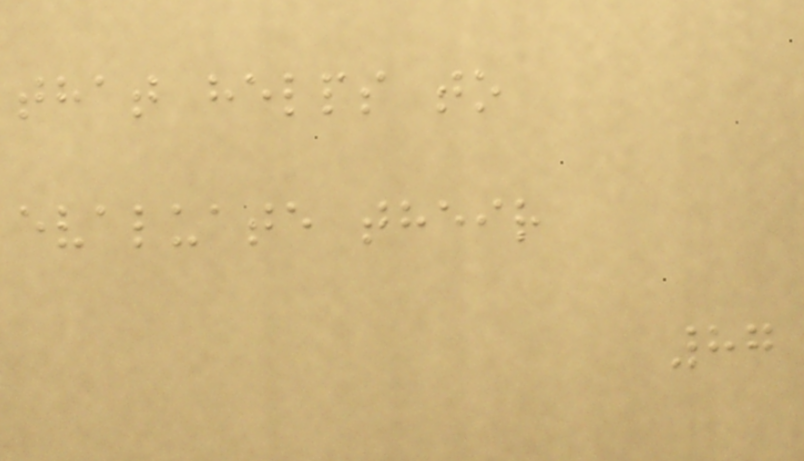that helps to
evaluate their
87
